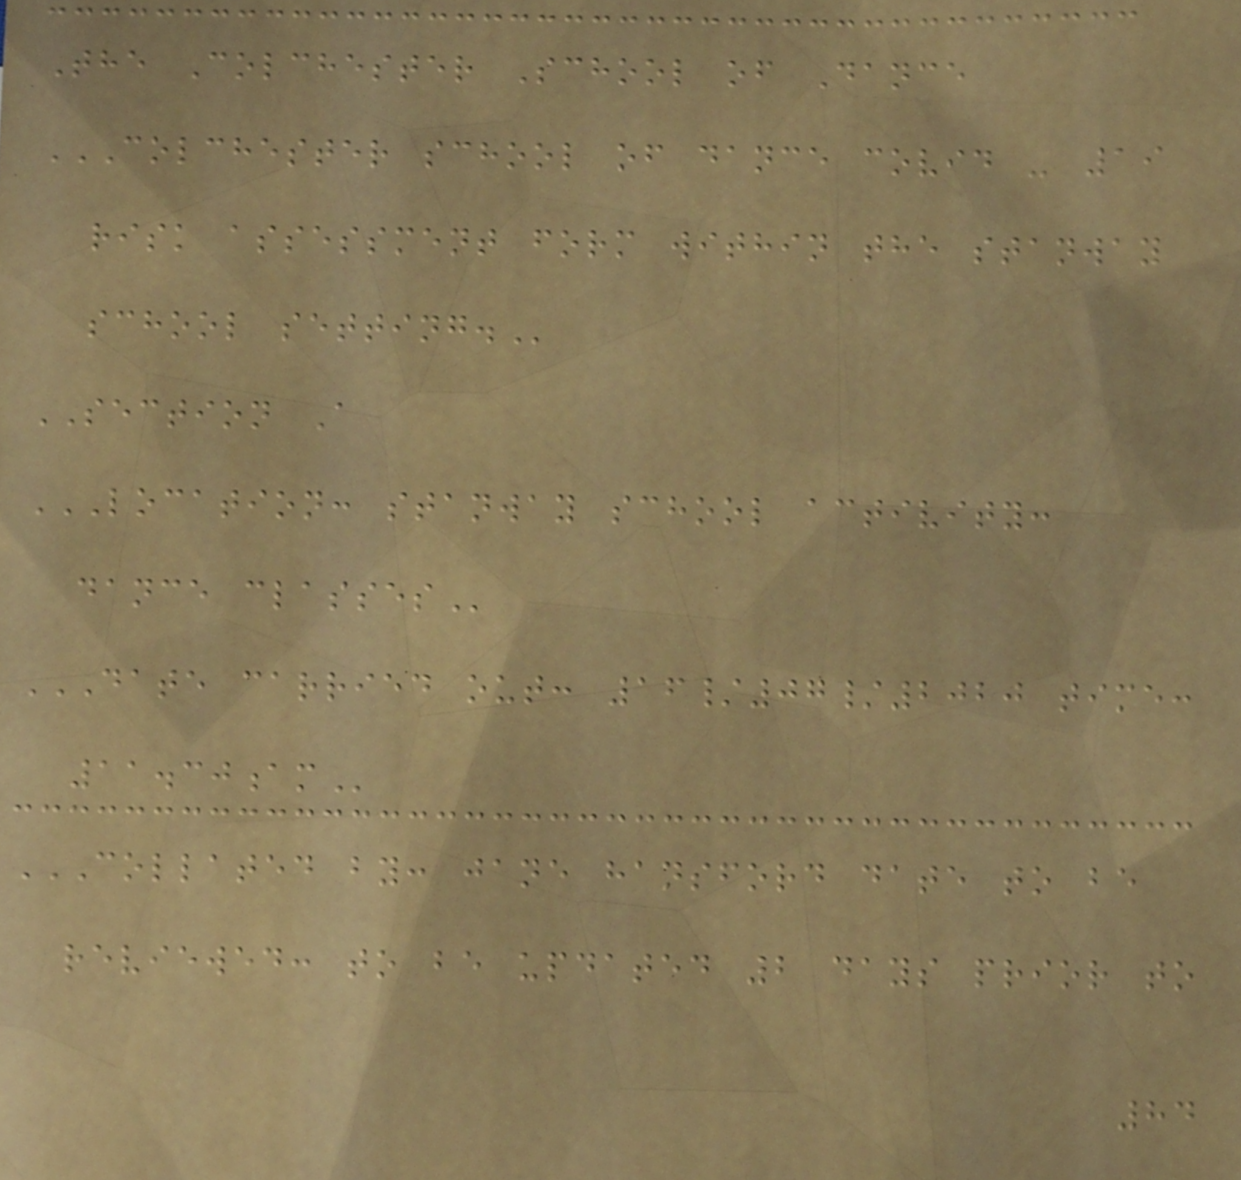The Colchester School of Dance
COLCHESTER SCHOOL OF DANCE COVID - 19
RISK ASSESSMENT FORM WITHIN THE STANWAY
SCHOOL SETTING.
SECTION A
LOCATION: STANWAY SCHOOL ACTIVITY:
DANCE CLASSES
DATE CARRIED OUT: 16/07/2020 TIME:
11.30AM
COLLATED BY: JANE HANSFORD DATE TO BE
REVIEWED: TO BE UPDATED 2 DAYS PRIOR TO
84
